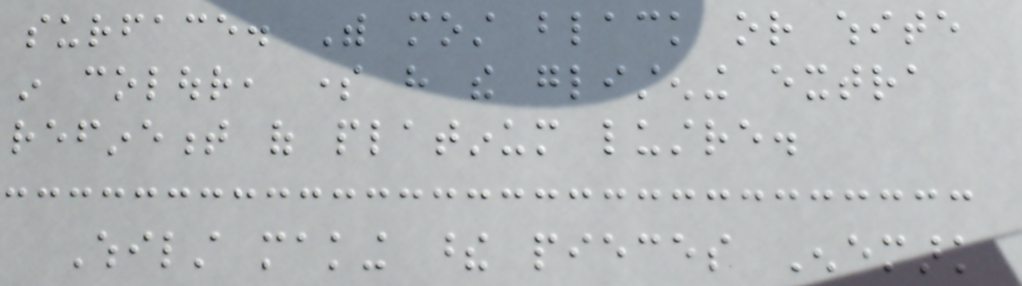surface. With most black or white
in colour, some have the glistening extra
refinement of platinum lustre.
Whilst making these pieces Enemark
